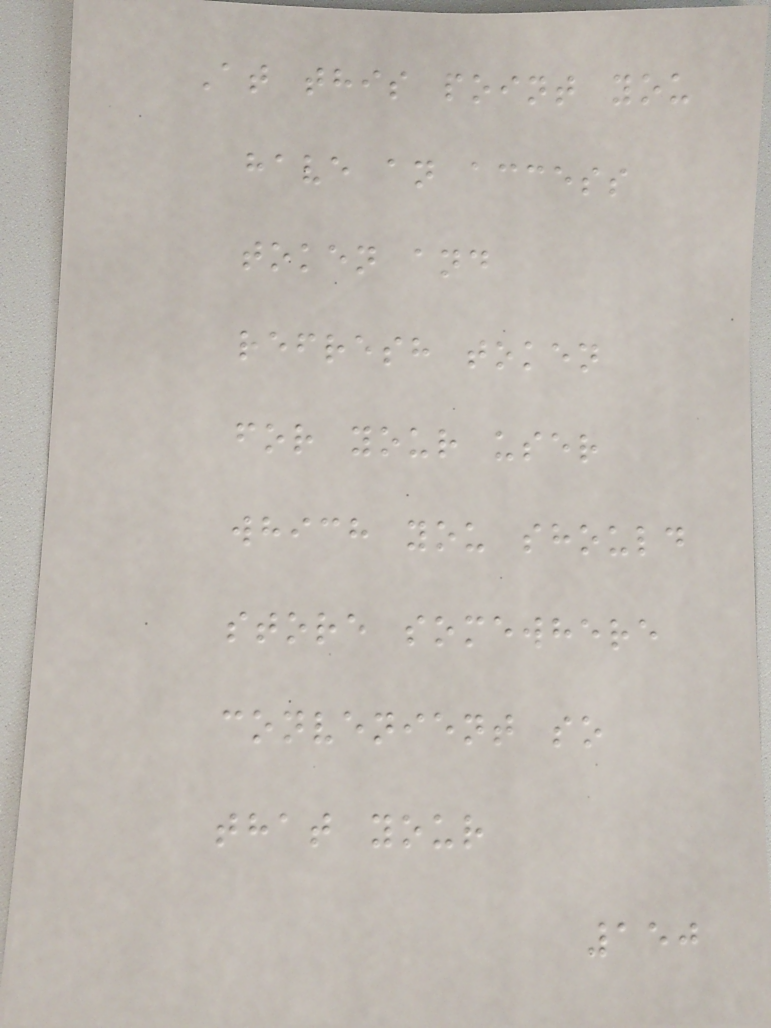At this point you
have an access
token and
refresh token
for your user
which you should
store somewhere
convenient so
that your
150
